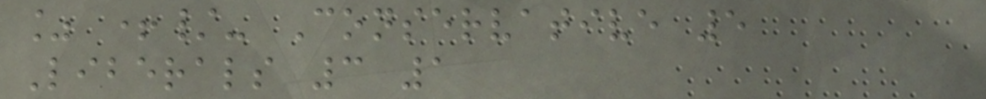% +/- Conservative 5
Liberals 3 1
